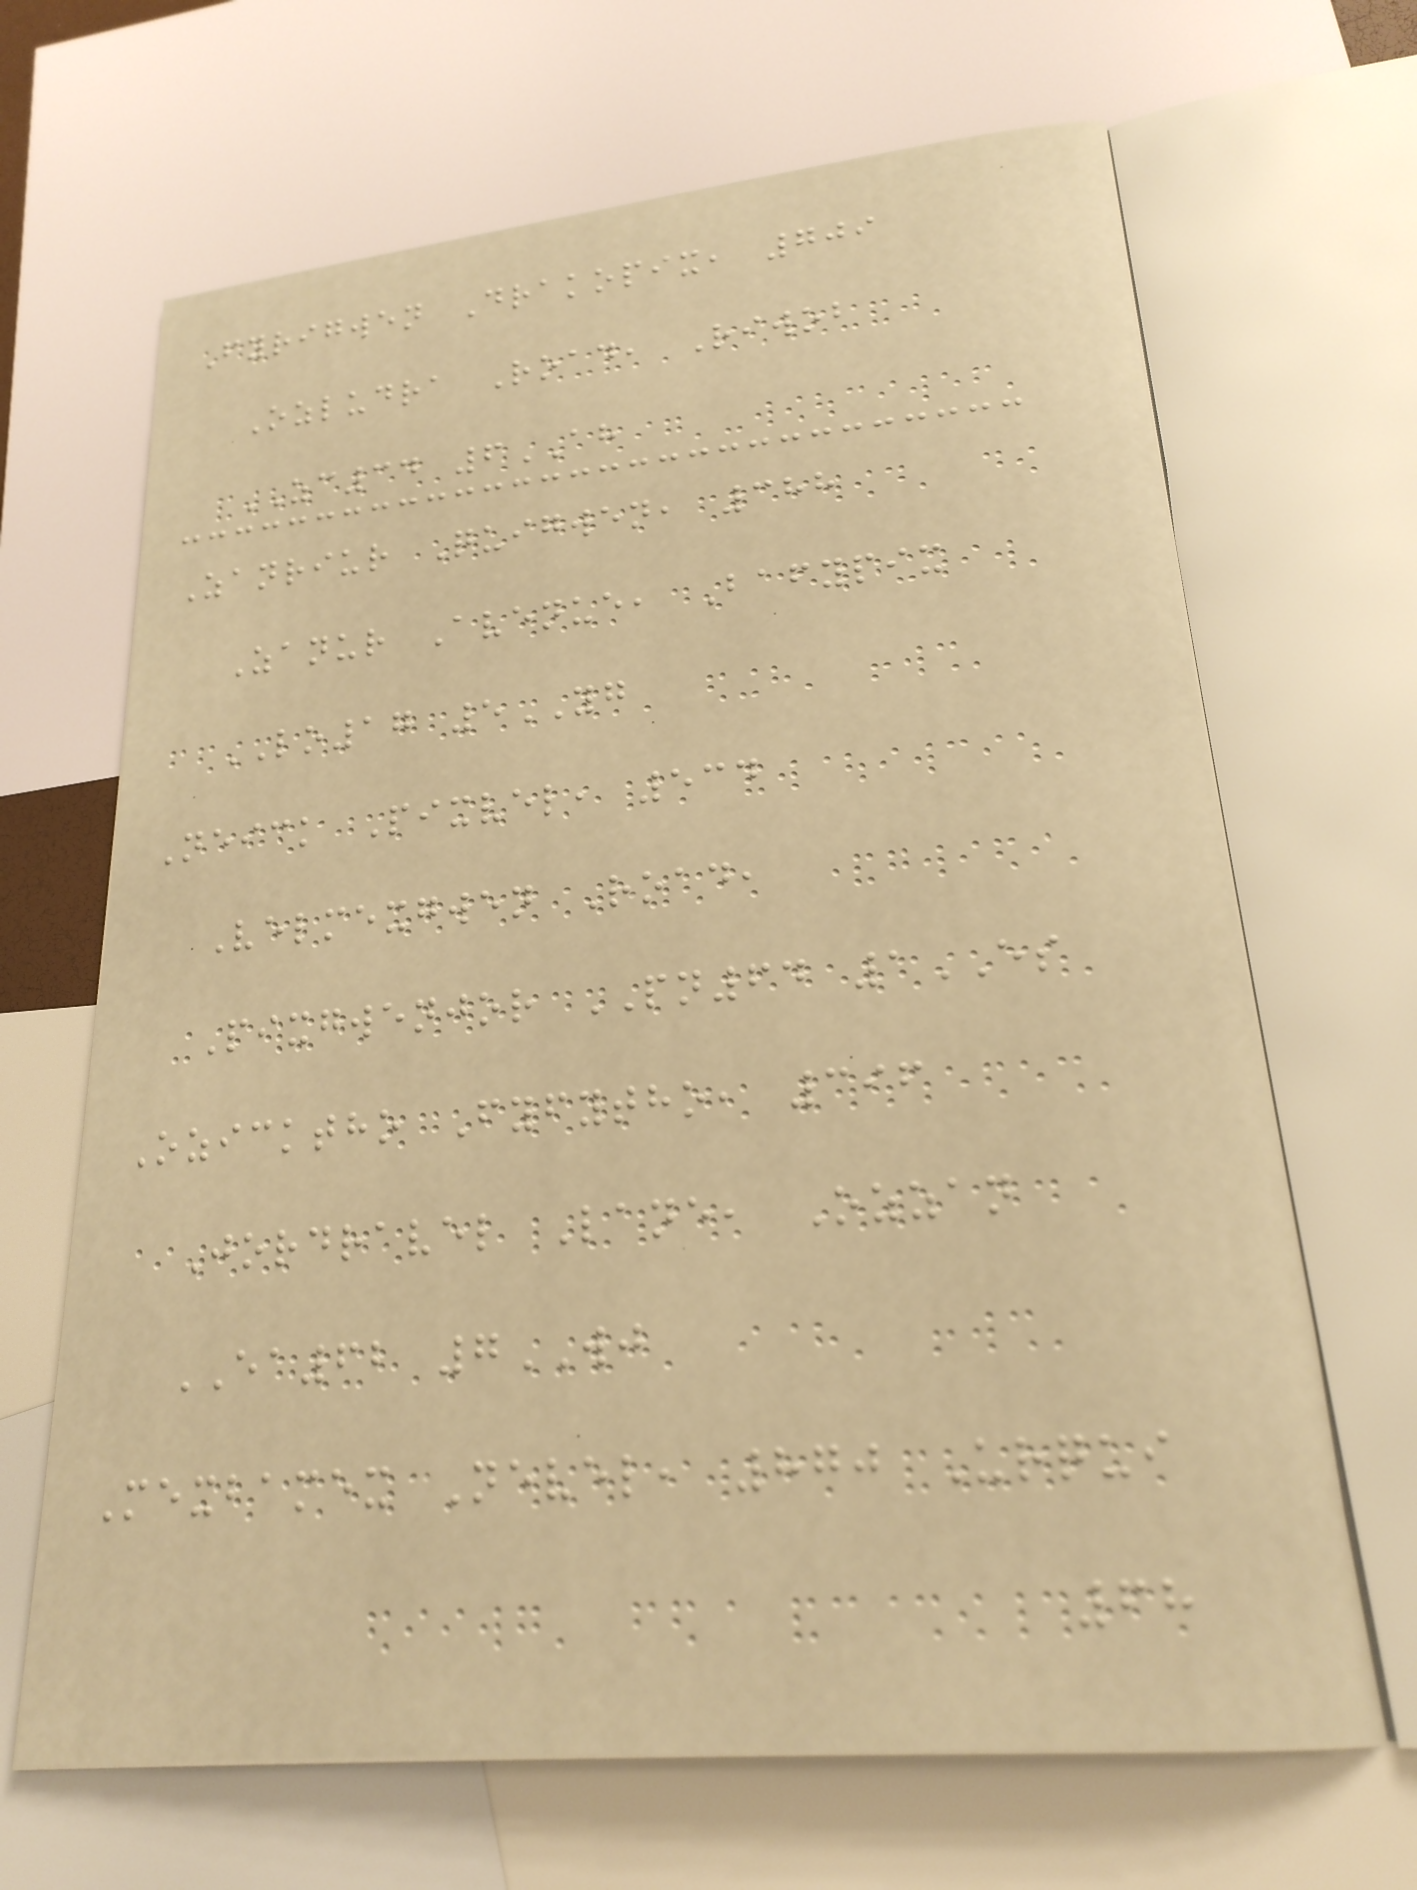Fyrigwen Drakopix, 709
Ozludra Road, Riwob
ZC34 6AH
Zanriur Quigwen, 388
Zanur Avenue, Bafypix
LO17 5YG
Neick Pixvel, 534
Velmexgwen Road,
Pixgwenjor PN64 1ES
Ozicktho Fyfytho, 396
Jordravel Lane, Ozzan
EA62 7WJ
Mexbamex Nevel, 870 Urqui
68
